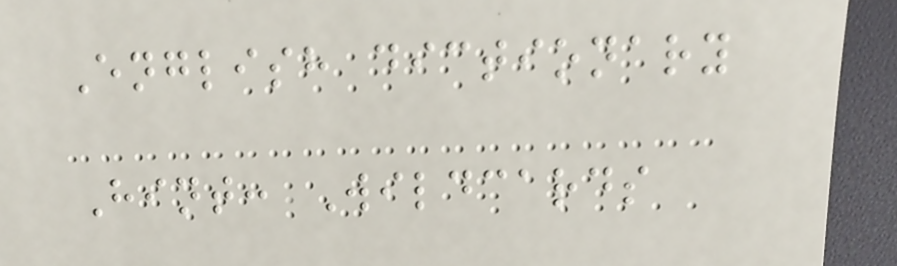English dictionary
Hint: Wildcards
